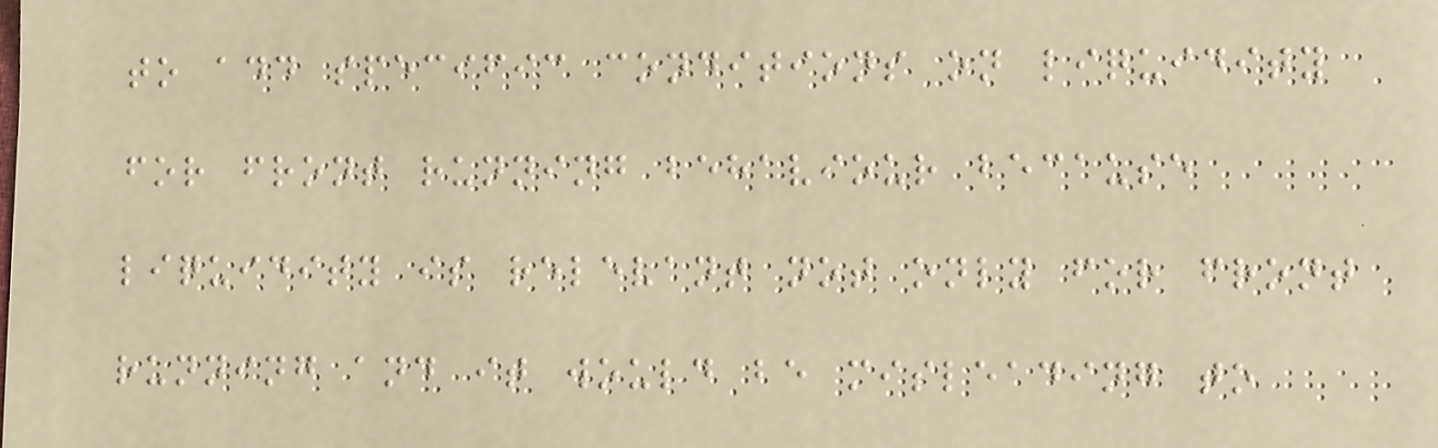to add specific conditions on liquidity
for front running behaviour because
liquidity is relevant not only for front
running and it would be misleading to
